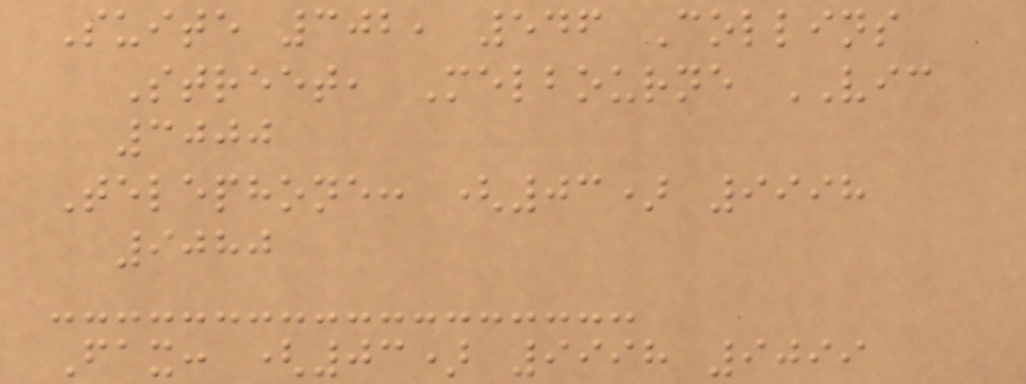Suite 302, 546 Collins
Street, Melbourne VIC
3000
Telephone: (03) 9998
9080
Fax: (03) 9998 9099
